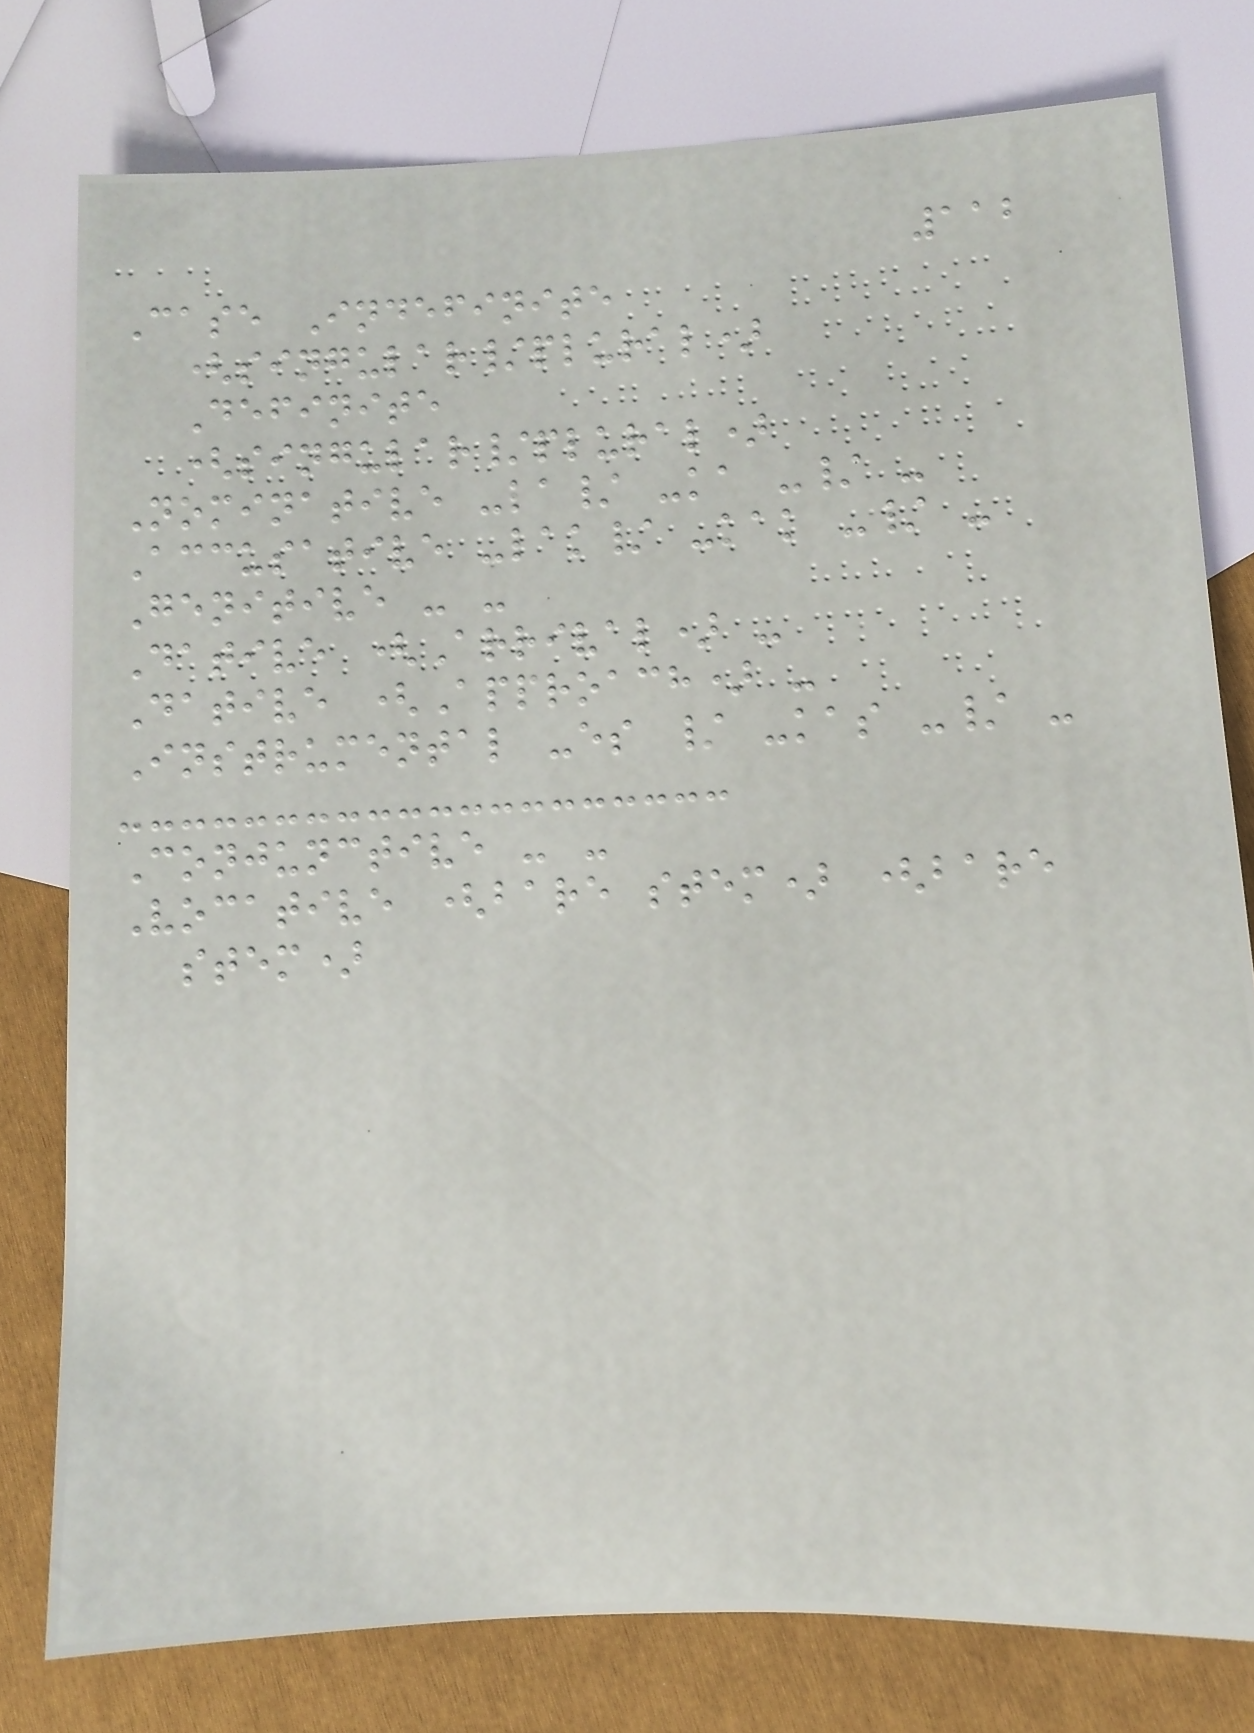112
Case Indefinite
(singular/plural)
Definite
(singular/plural)
Nominative -la/ -ka -/ -
Accusative -lak/ -kak -/ -
Genitive - -
Dative (Arrival) -
Dative (Approach) -
Instrumental -es / -kas -/ -
Conjunctive - -
Vocative (bare stem) (bare
stem)
